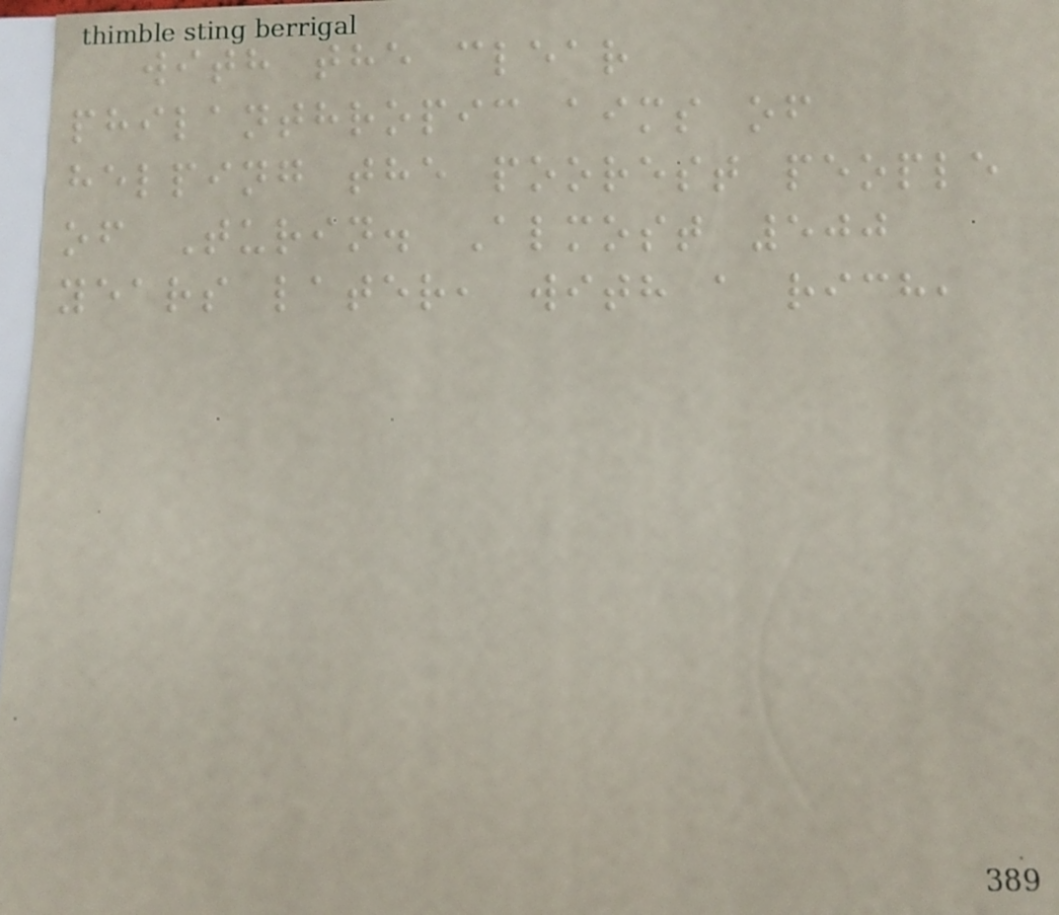with the clear
philanthropic aims of
helping the poorest people
of Turin. Almost 500
years later, with a rich,
